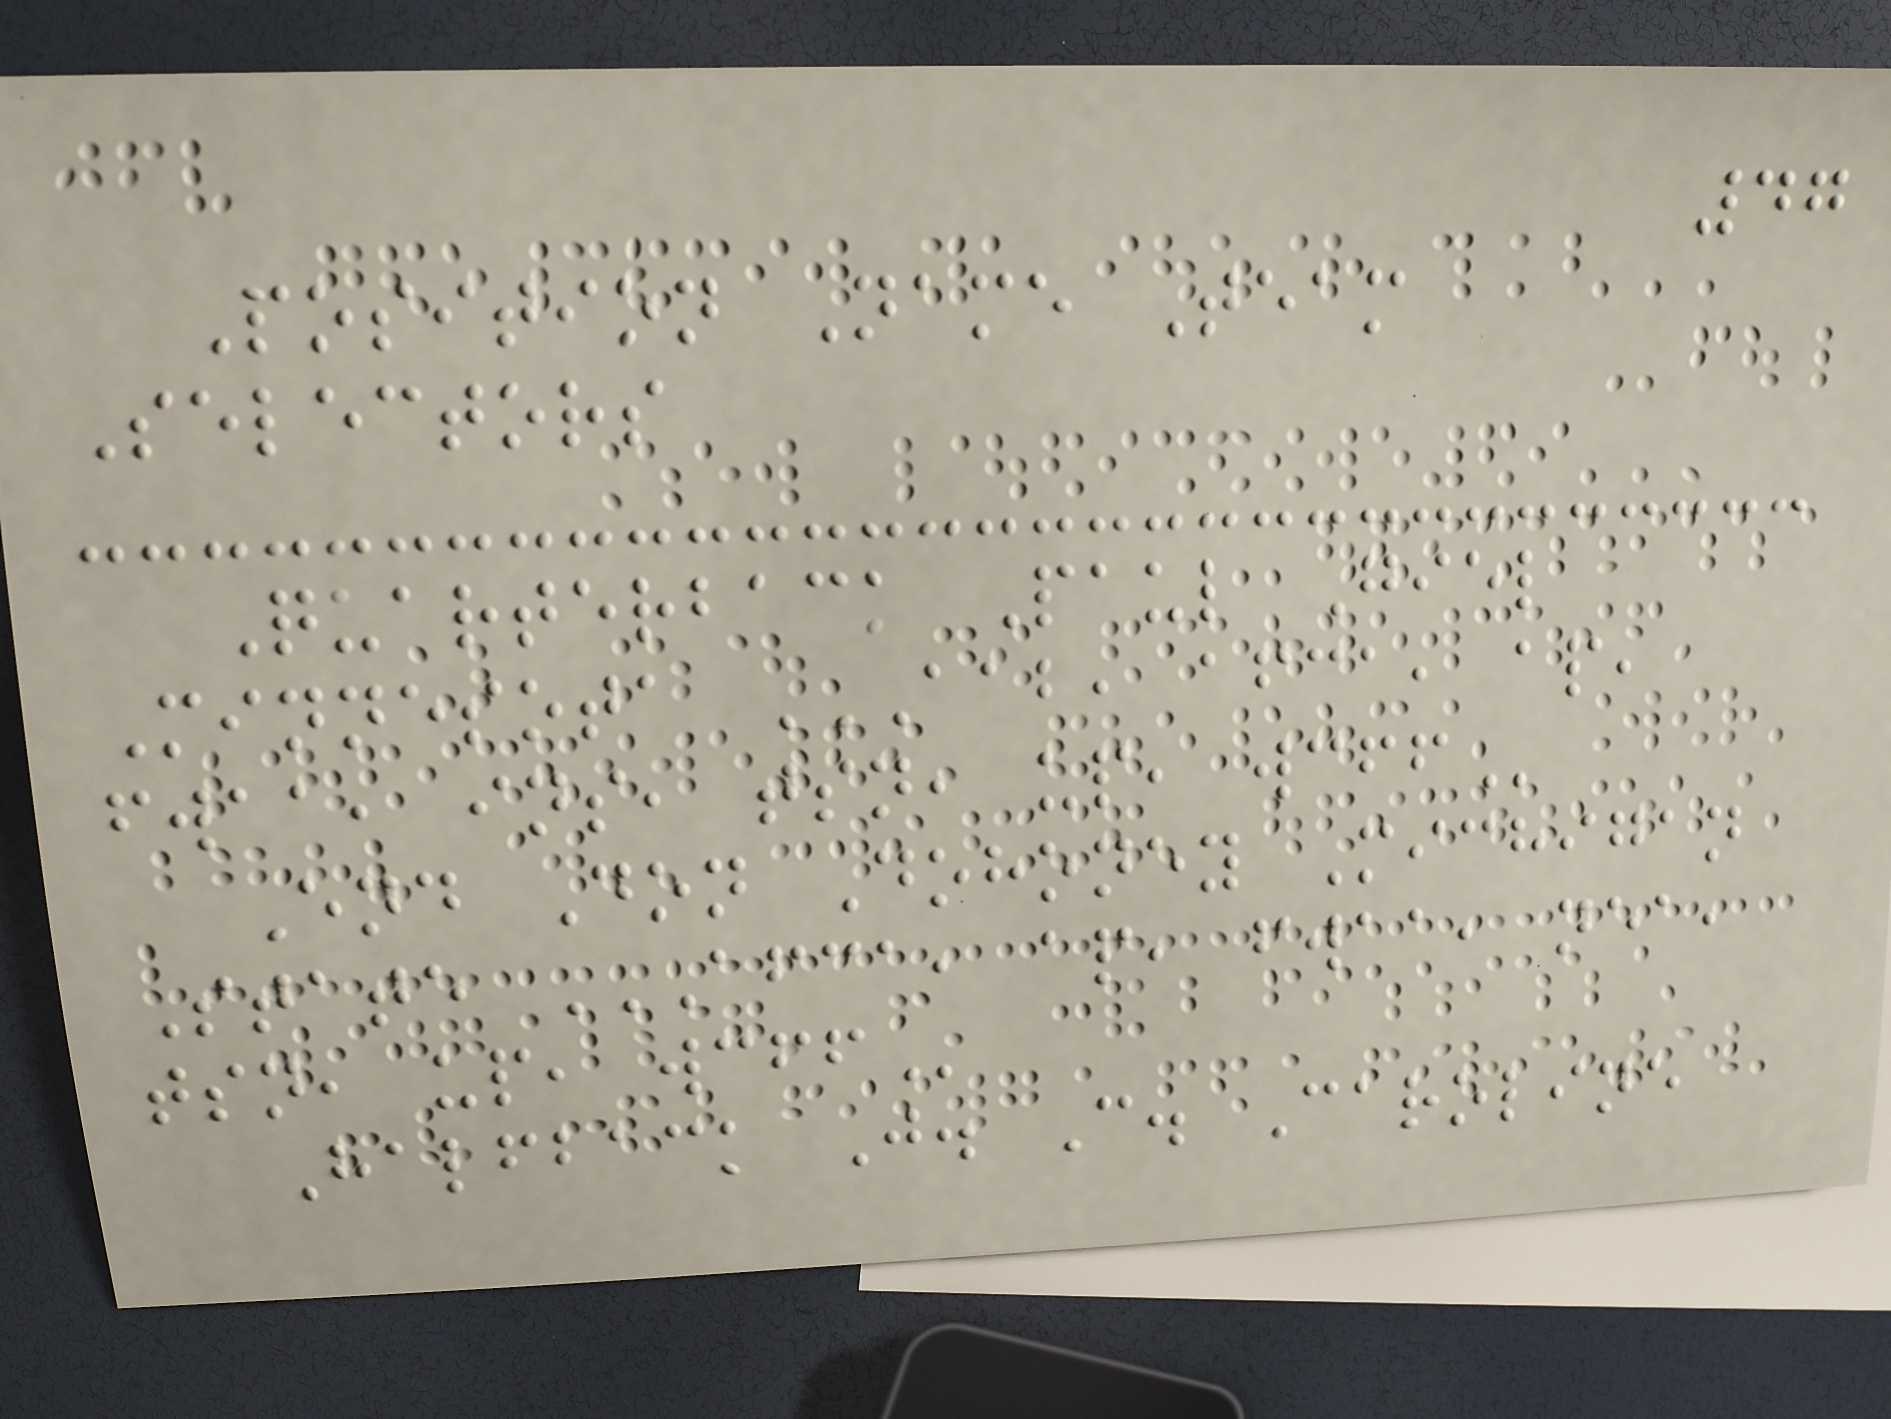47
Position Name Team
Selectors
Quarterback Paul Giel
Minnesota AAB, AFCA, AP,
FWAA, INS, TSN, UP, WCFF
End Don Dohoney Michigan
State AFCA, AP, FWAA, NEA,
TSN, UP, WCFF
Halfback J. C. Caroline
